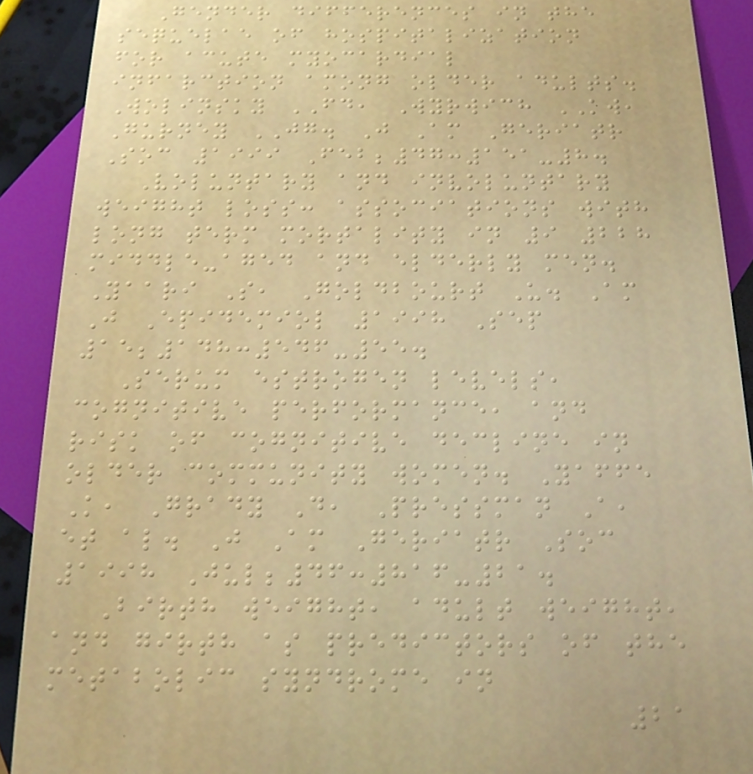Gender differences in the
sequelae of hospitalization
for acute myocardial
infarction among older adults.
Wolinsky FD, Wyrwich KW,
Gurney JG. J Am Geriatr
Soc 1999 Feb;47:151-8.
Voluntary and involuntary
weight loss: associations with
long term mortality in 9 228
middle-aged and elderly men.
Yaari S, Goldbourt U. Am
J Epidemiol 1998 Sep
15;148:546-55.
Serum estrogen levels,
cognitive performance, and
risk of cognitive decline in
older community women. Yaffe
K, Grady D, Pressman A,
et al. J Am Geriatr Soc
1998 Jul;46:816-21.
Birth weight, adult weight,
and girth as predictors of the
metabolic syndrome in
21
